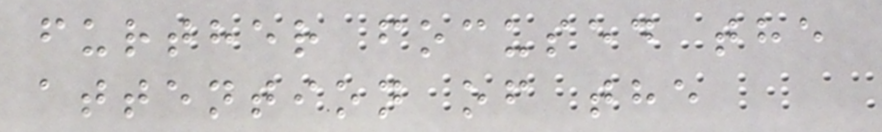further focused the
attention of the
